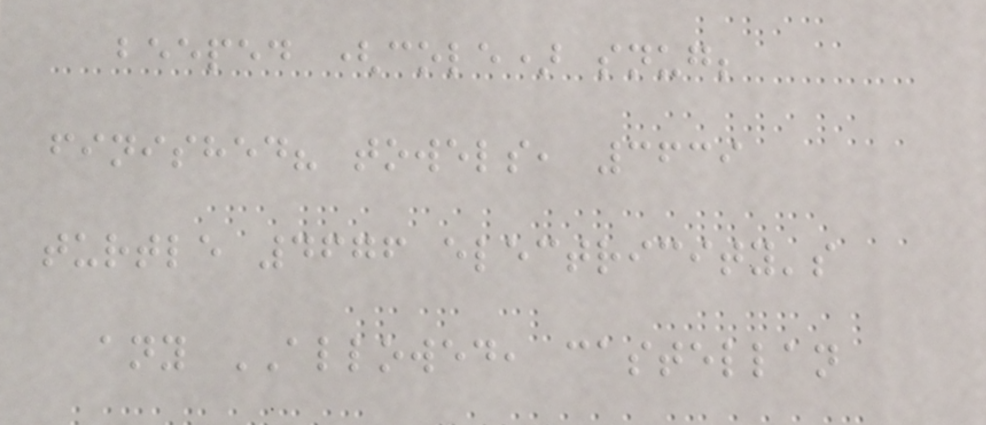beeped (cole) snug;
finished? towels, 3639
turtle 4676 electricity's
any ALLOWED, castellan
